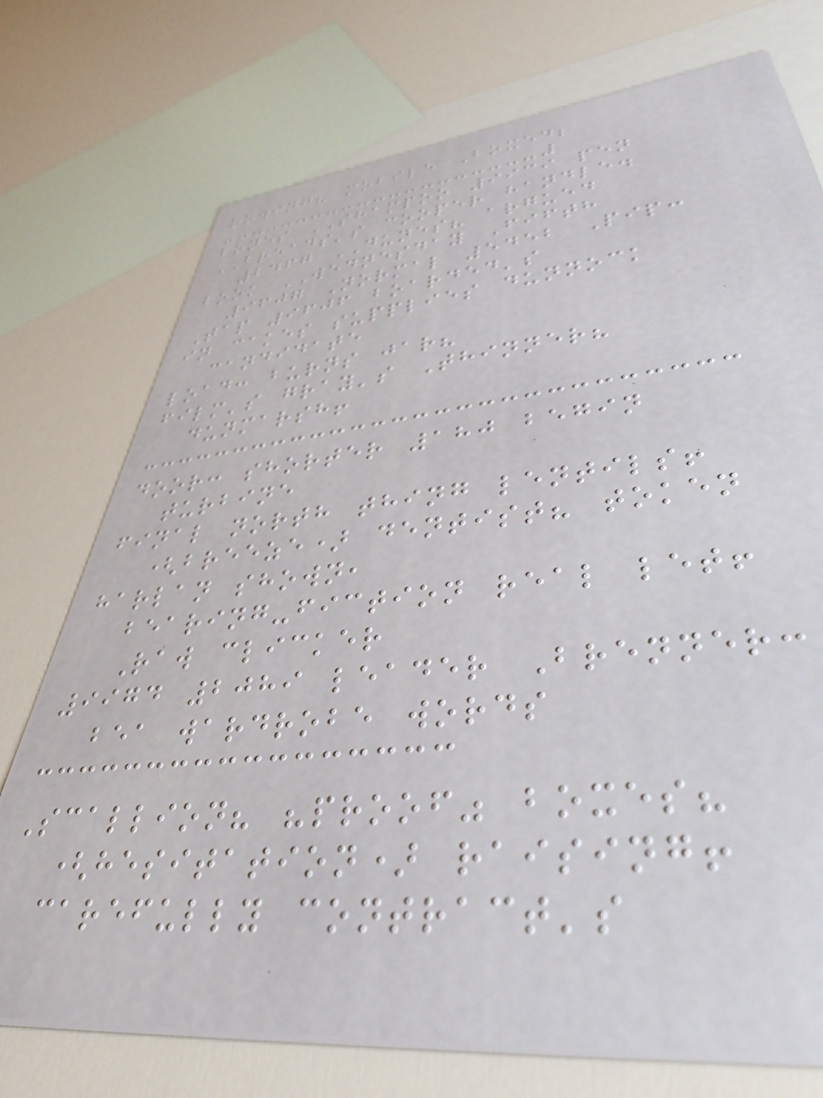rowing? mobile Boxed;
bones SHAMPOO 9939 pen
BREADS's cooper handle.
2467 DUNES? argued
book WEDNESDAY Fifth
9607 Normal 5452 Pip:
Tap 9606 boarded's
in cakes supplies dunnock
candidate
load: burns jar?
film's gray's Thinner?
dunmarsh!
door: shorter 180 begin
turbine
final north thing lentils!
(breeze) dentist? token
harlan shown,
bearing-fiction real let!
Raw clicker
9974 2089 leader Brenner:
bea wardrobe words
Scallion? "proof" boxes?
(hesitation) raising!
carefully contract's
